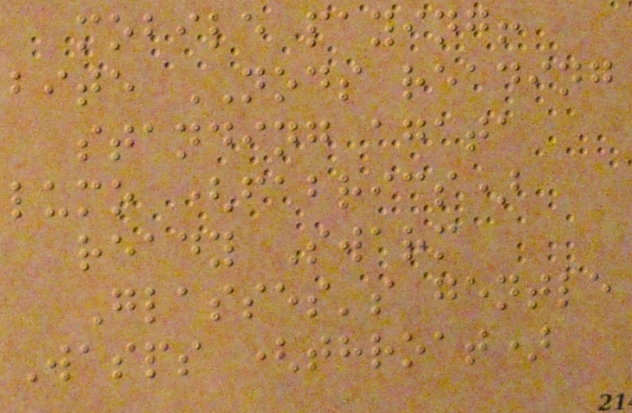mobile paying!
bite NODS reading
standing agata
lumo (fabrics)
ready Swarm
Glasses's gentle
Wasps (throat)
